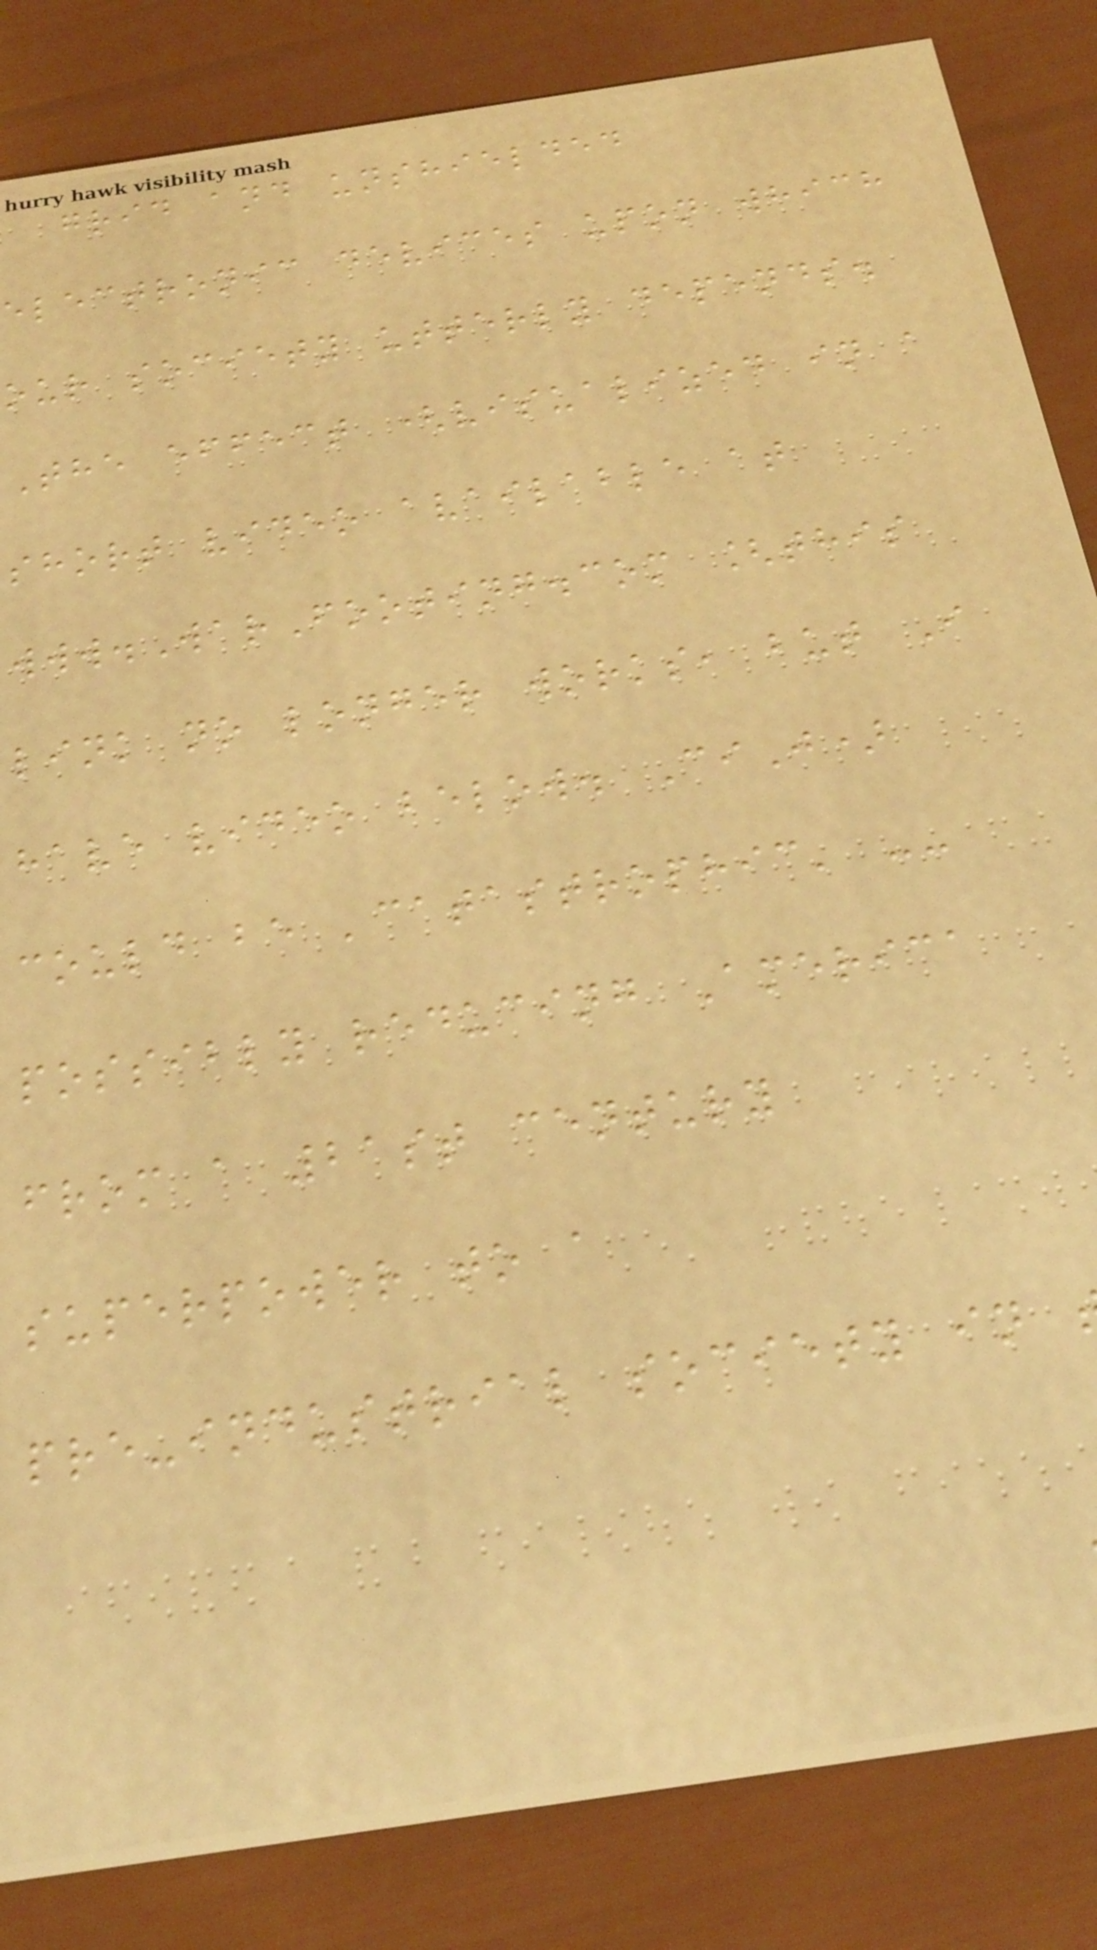grid and unshielded
electronic devices upon which
our society utterly depends.
The effect (visualized in a
short video available at
www.WarFooting.com [this
link no longer works, but I
have video below. CiJ)
could be 'catastrophic' --
possibly reducing America
from a 21st century
superpower to a
pre-industrial society in
